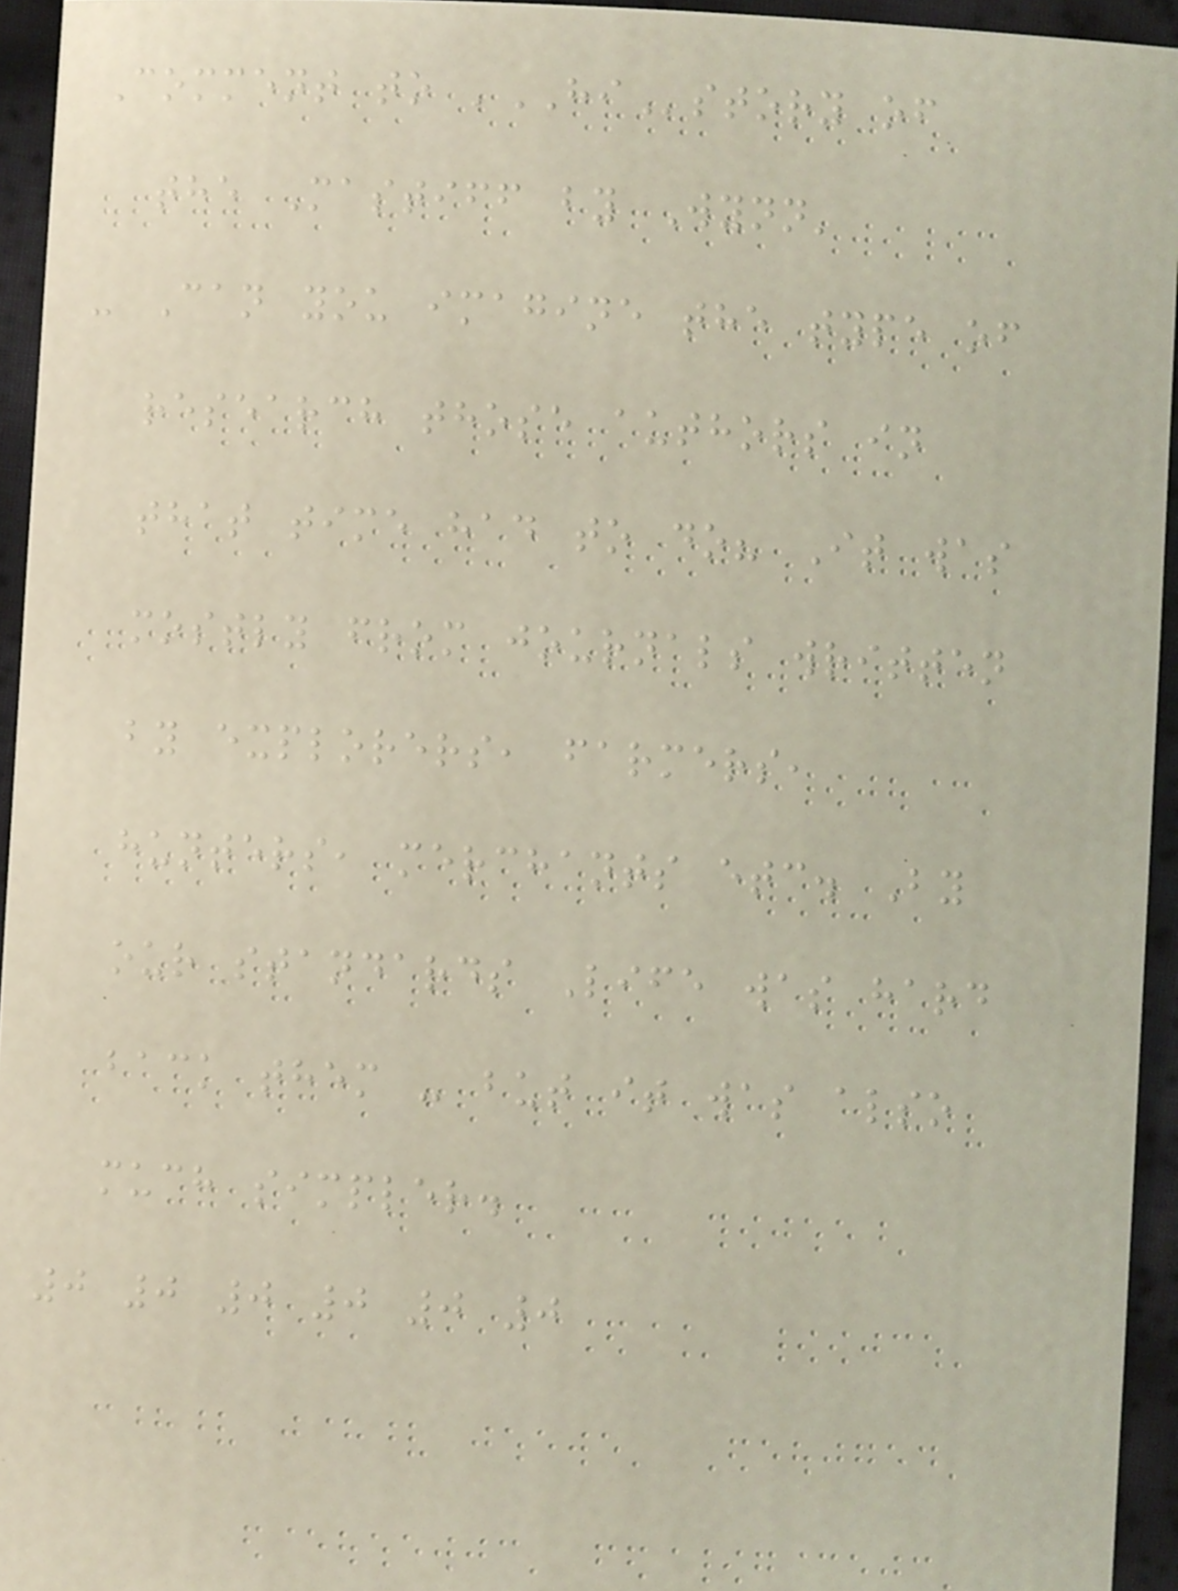Comment to 'HIstory of
the Mastiff by Wynn'
- Can you imagine the type of
research those authors in
that time had to do? It was
mostly from journals written
by explorers, farmers,
hunters, merchants etc. By
our standards Life was hard
back them - but it was also
much simpler.
0 0 0 0 0 0
